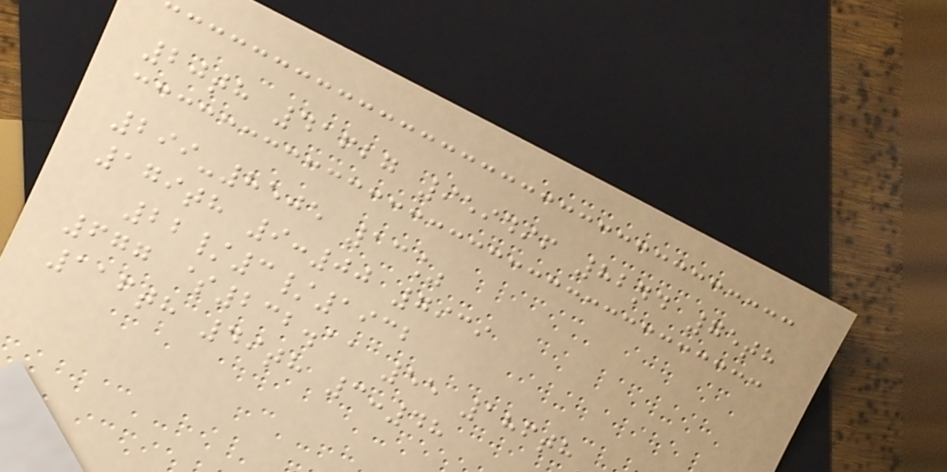20th 41627 959496 82nd 75th
299-8505 13%
179th 9:00 7939
22/3/1932
677 $232.11 55 186th
116th 49th 3:48
